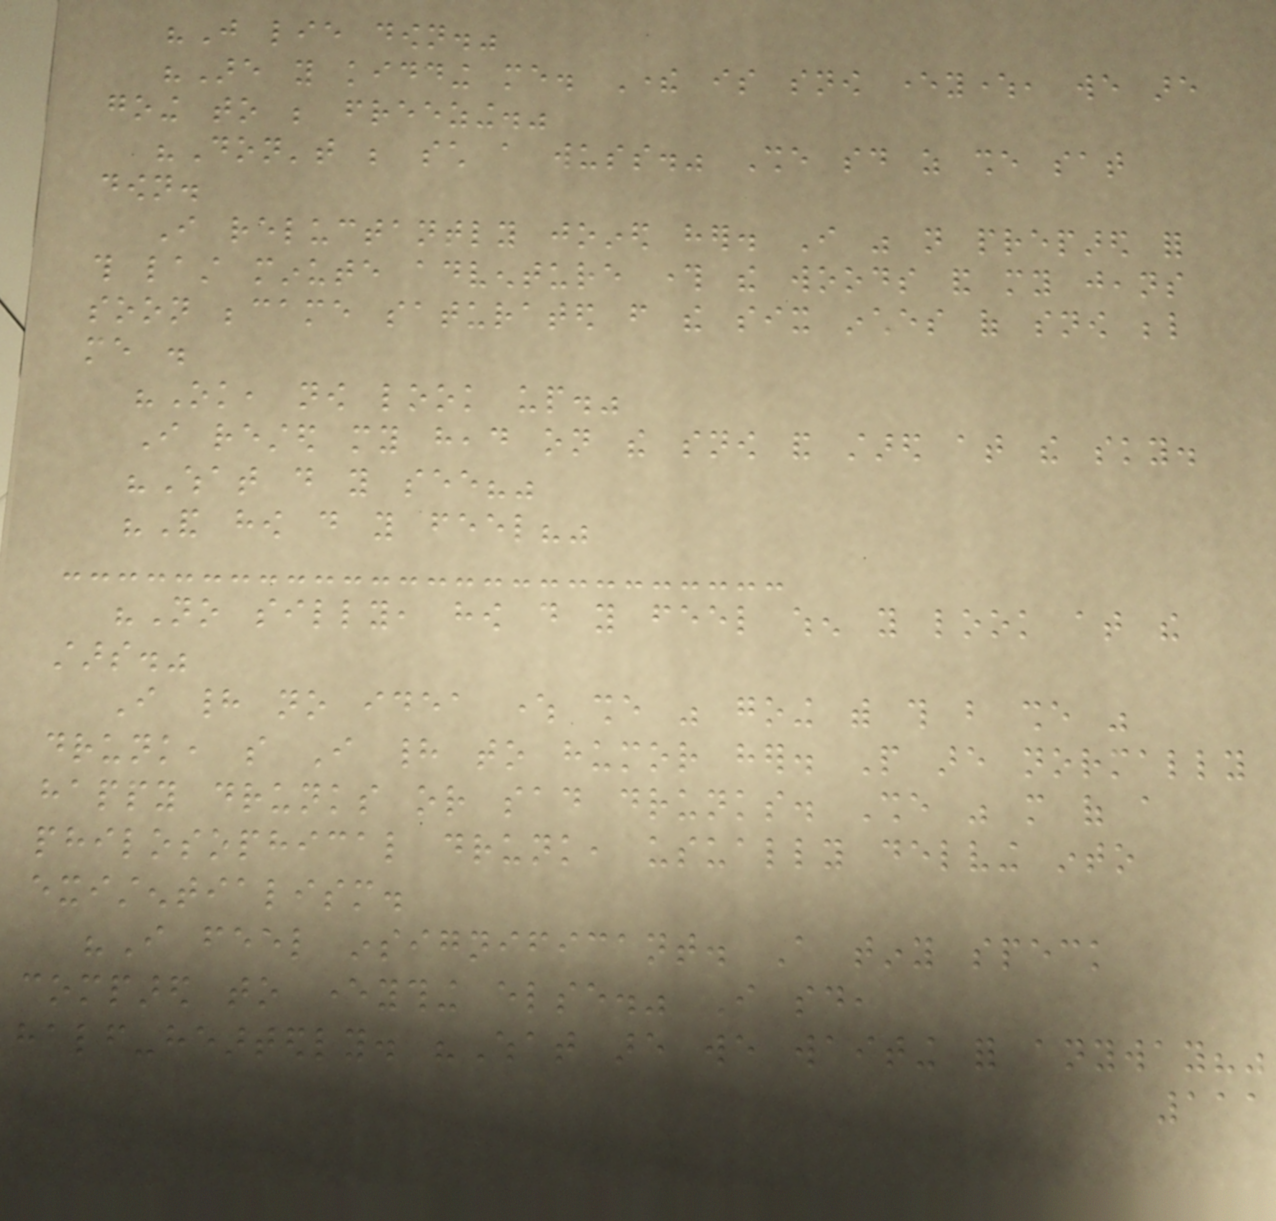"Just lie down."
"Are you kidding me. There is snow everywhere, we are
going to be freezing."
"Don't be such a wuss." She said as she sat
down.
I reluctantly joined her. I was not prepared for
this last minute adventure through the woods and my jeans
soon became saturated from the six inches of snow below
me .
"Ok, now look up."
I rested my head on the snow and stared at the sky.
"What do you see?"
"And how do you feel?"
"No silly, how do you feel when you look at the
stars."
I had no idea where she was going with this but she was
drunk, so I had to humor her. People are normally
happy drunks or sad drunks. She was more of a
philosophical drunk, usually delving into
existentialism.
"I feel insignificant. A tiny speck
compared to everything else." I said,
half-heartedly. "What are we waiting for anyway?"
111
